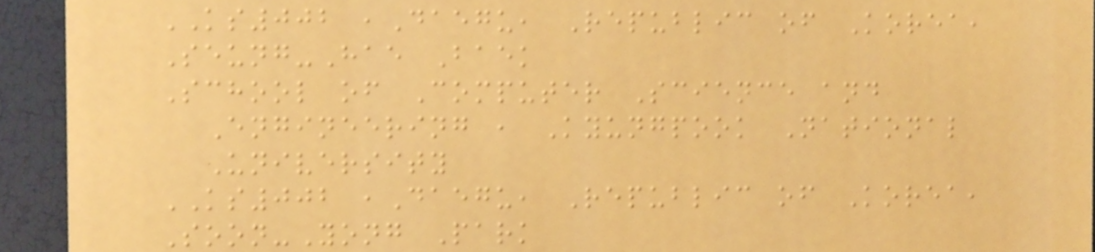KS002 ,Daegu, Republic of Korea,
Seung-Hae Baek
School of Computer Science and
Engineering , Kyungpook National
University
KS002 ,Daegu, Republic of Korea,
Soon-Yong Park
